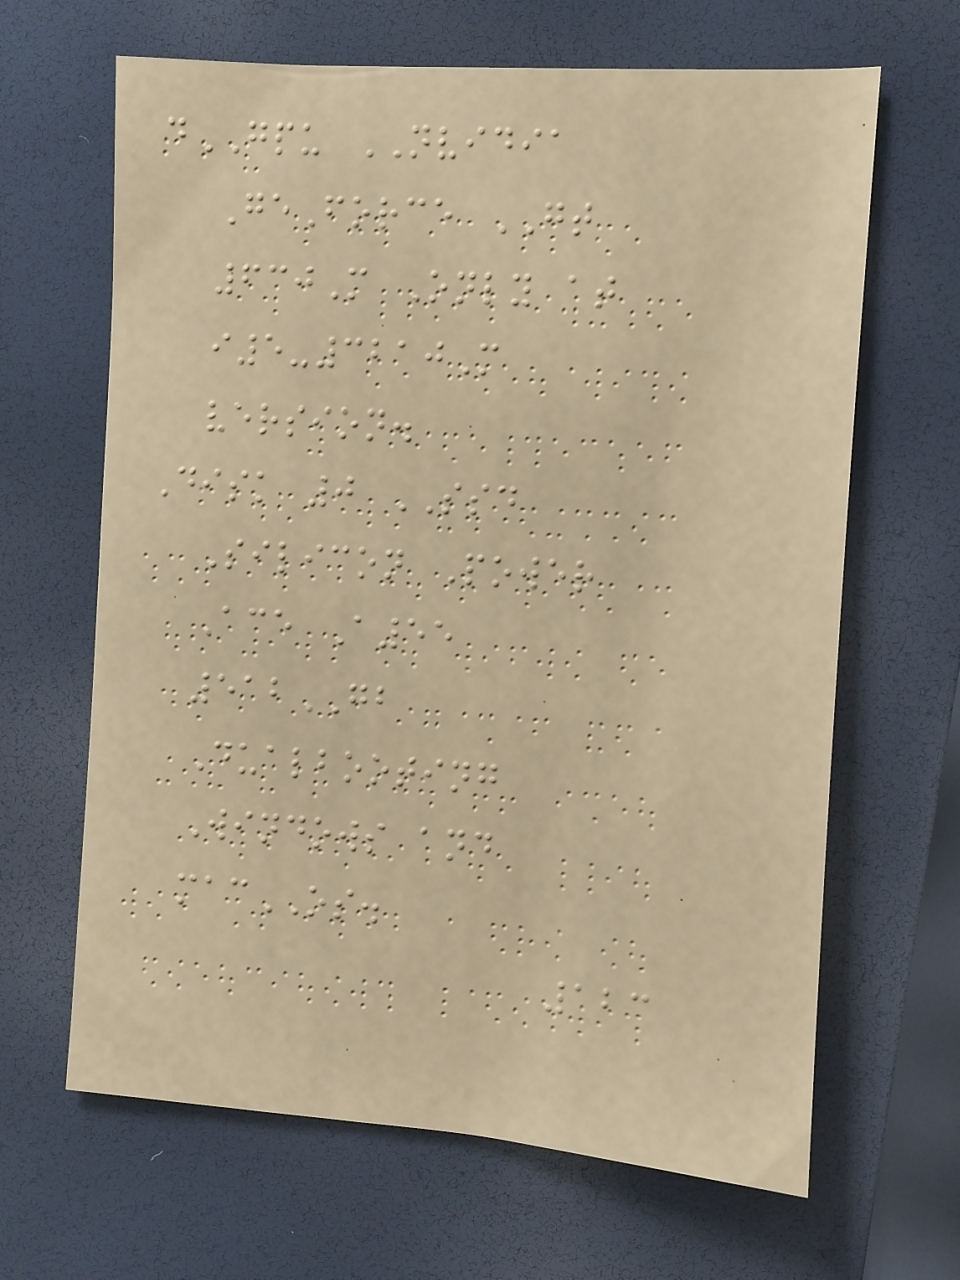dGPU NVIDIA
GeForce GT
630M Only at
i5-3210M
version.
Disk 0 SSD
Silicon Power
Ace A55
512GB
Dualbooting
Windows and
macOS.
123
